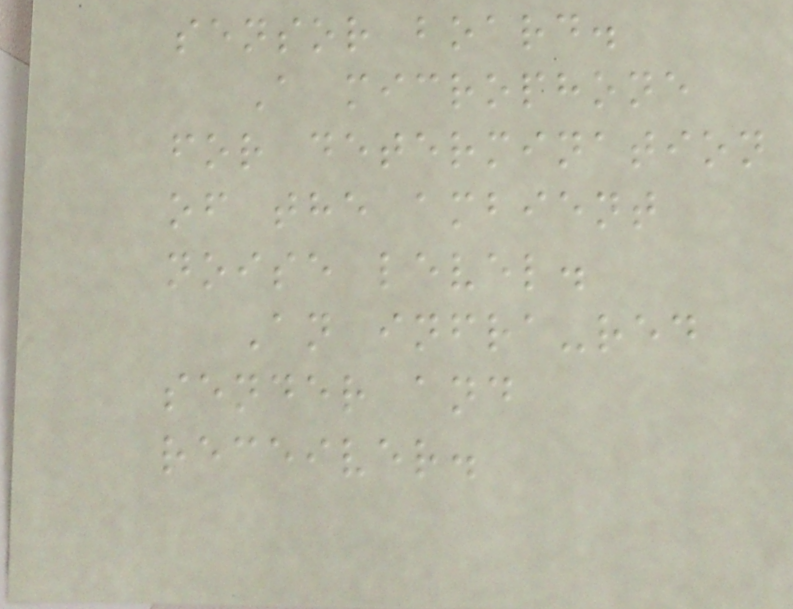sensor board.
A microphone
for determination
of the ambient
noise level.
An infra-red
sender and
receiver.
